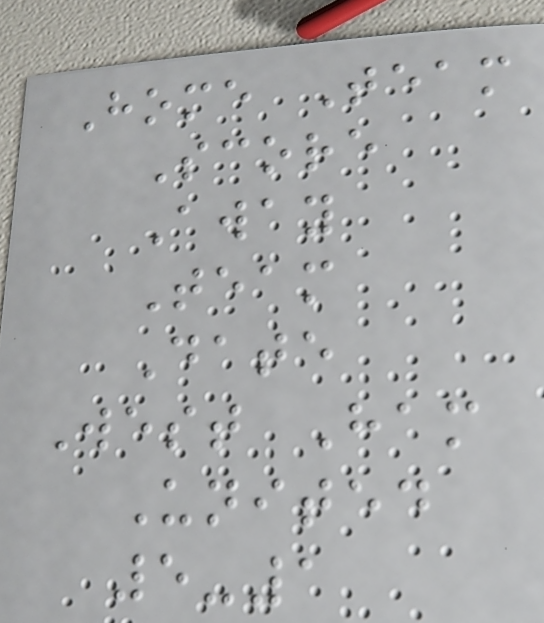Home Team
Score
Away
Team
Date
West Ham
United
5-1
